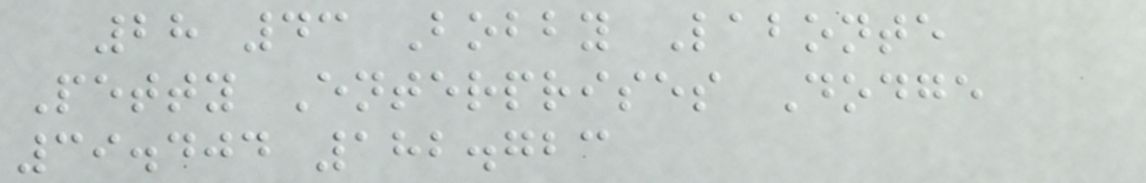28 43 Bobby Labonte
Petty Enterprises Dodge
39.404 182.723
